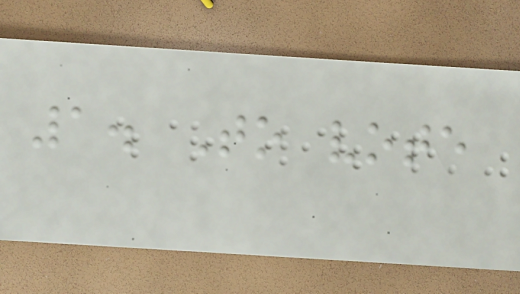1. To vote
